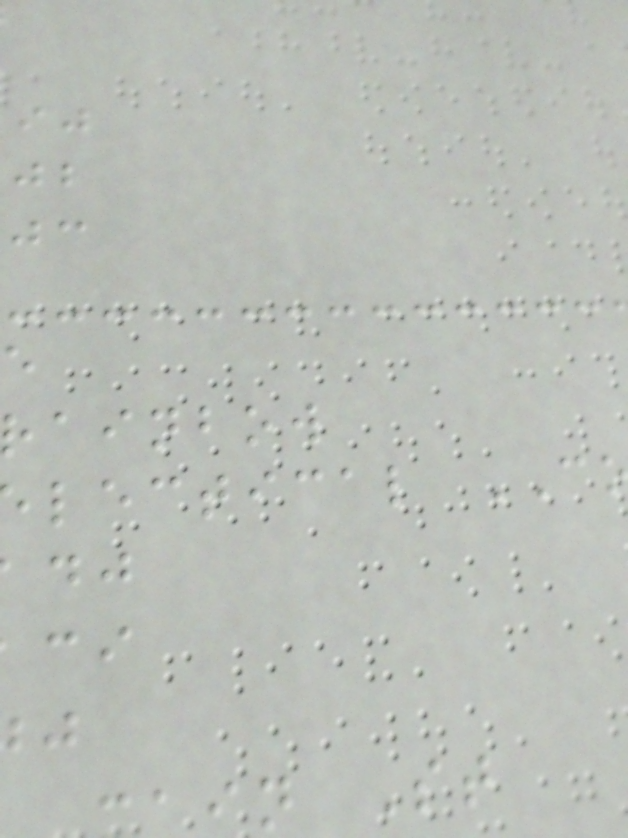rainbow
lectical
in St
